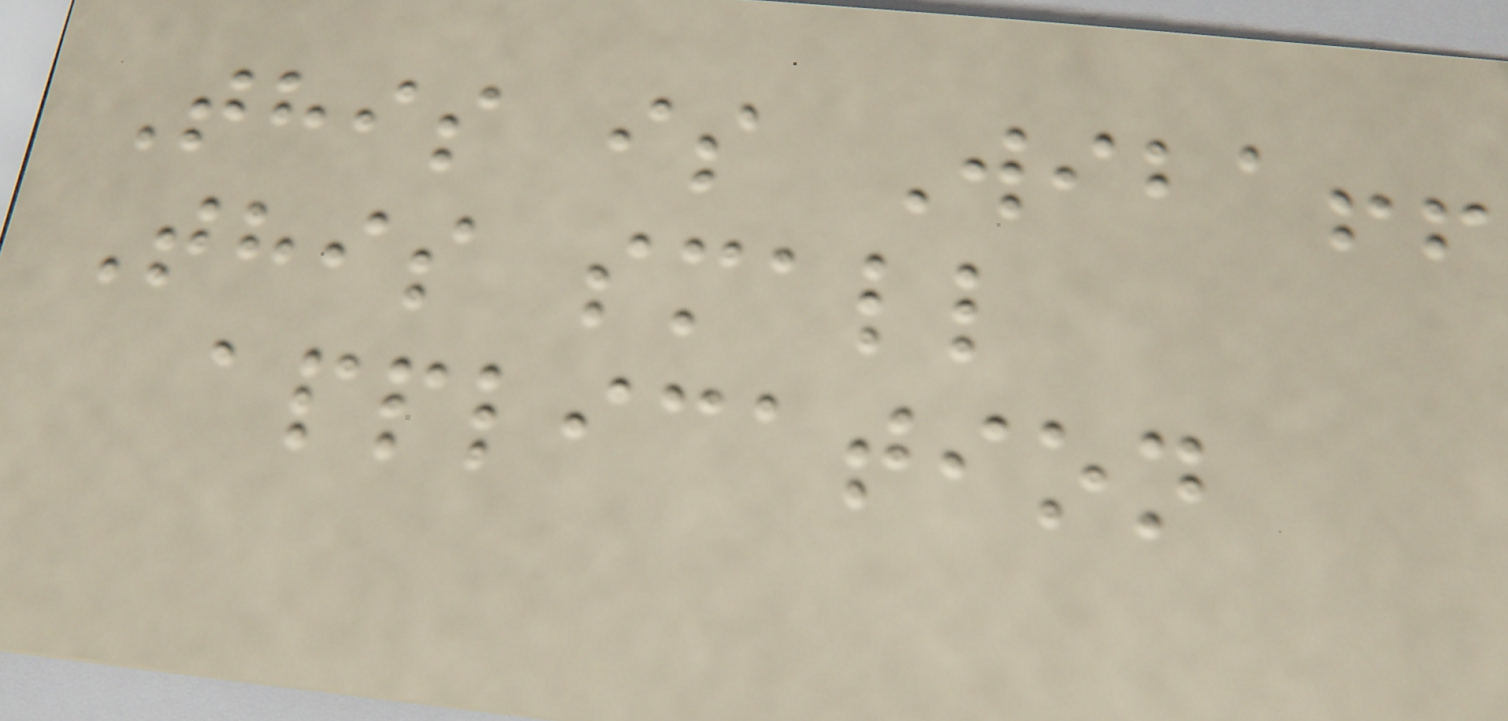This is Wiba!!
This small
application
